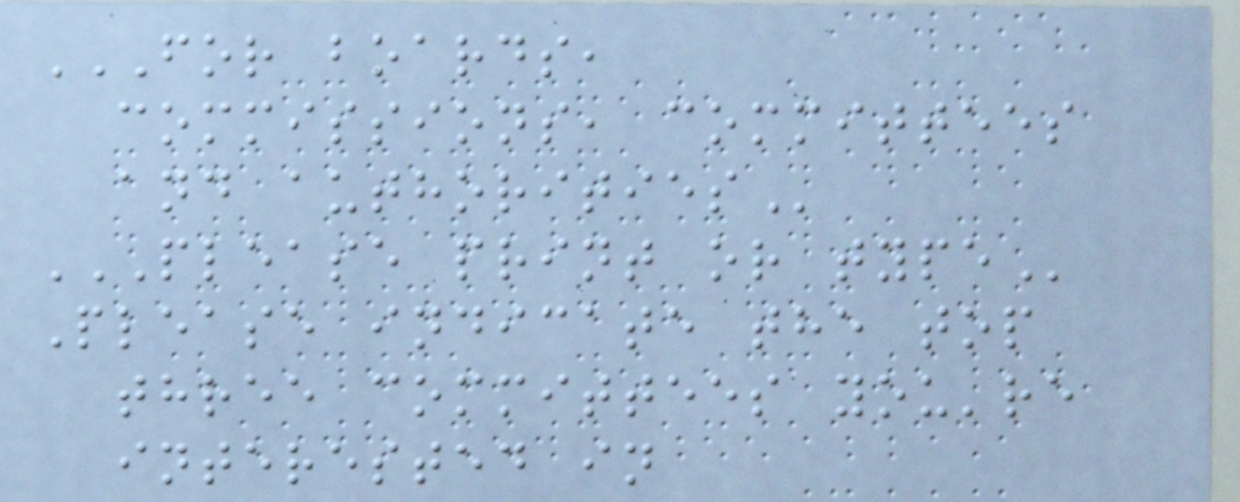FOR BOARDS,
COMMISSIONS, COMMITTEES
AND AUTHORITIES
PLEASE PRINT OR TYPE
Please indicate the top
three committees you're
interested in
